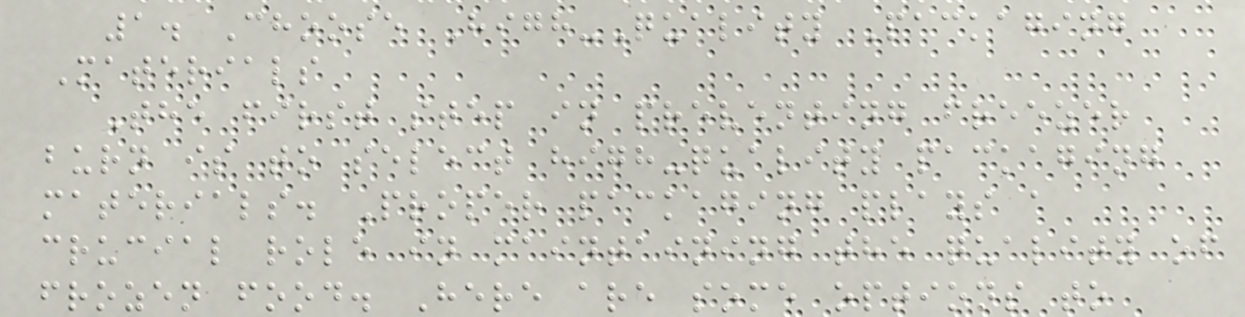1. Choose High-Quality Packaging
Materials
The first step in preventing freezer
burn is to select high-quality packaging
materials. Proper packaging plays a
crucial role in maintaining the quality of
frozen food. Here are some options to
